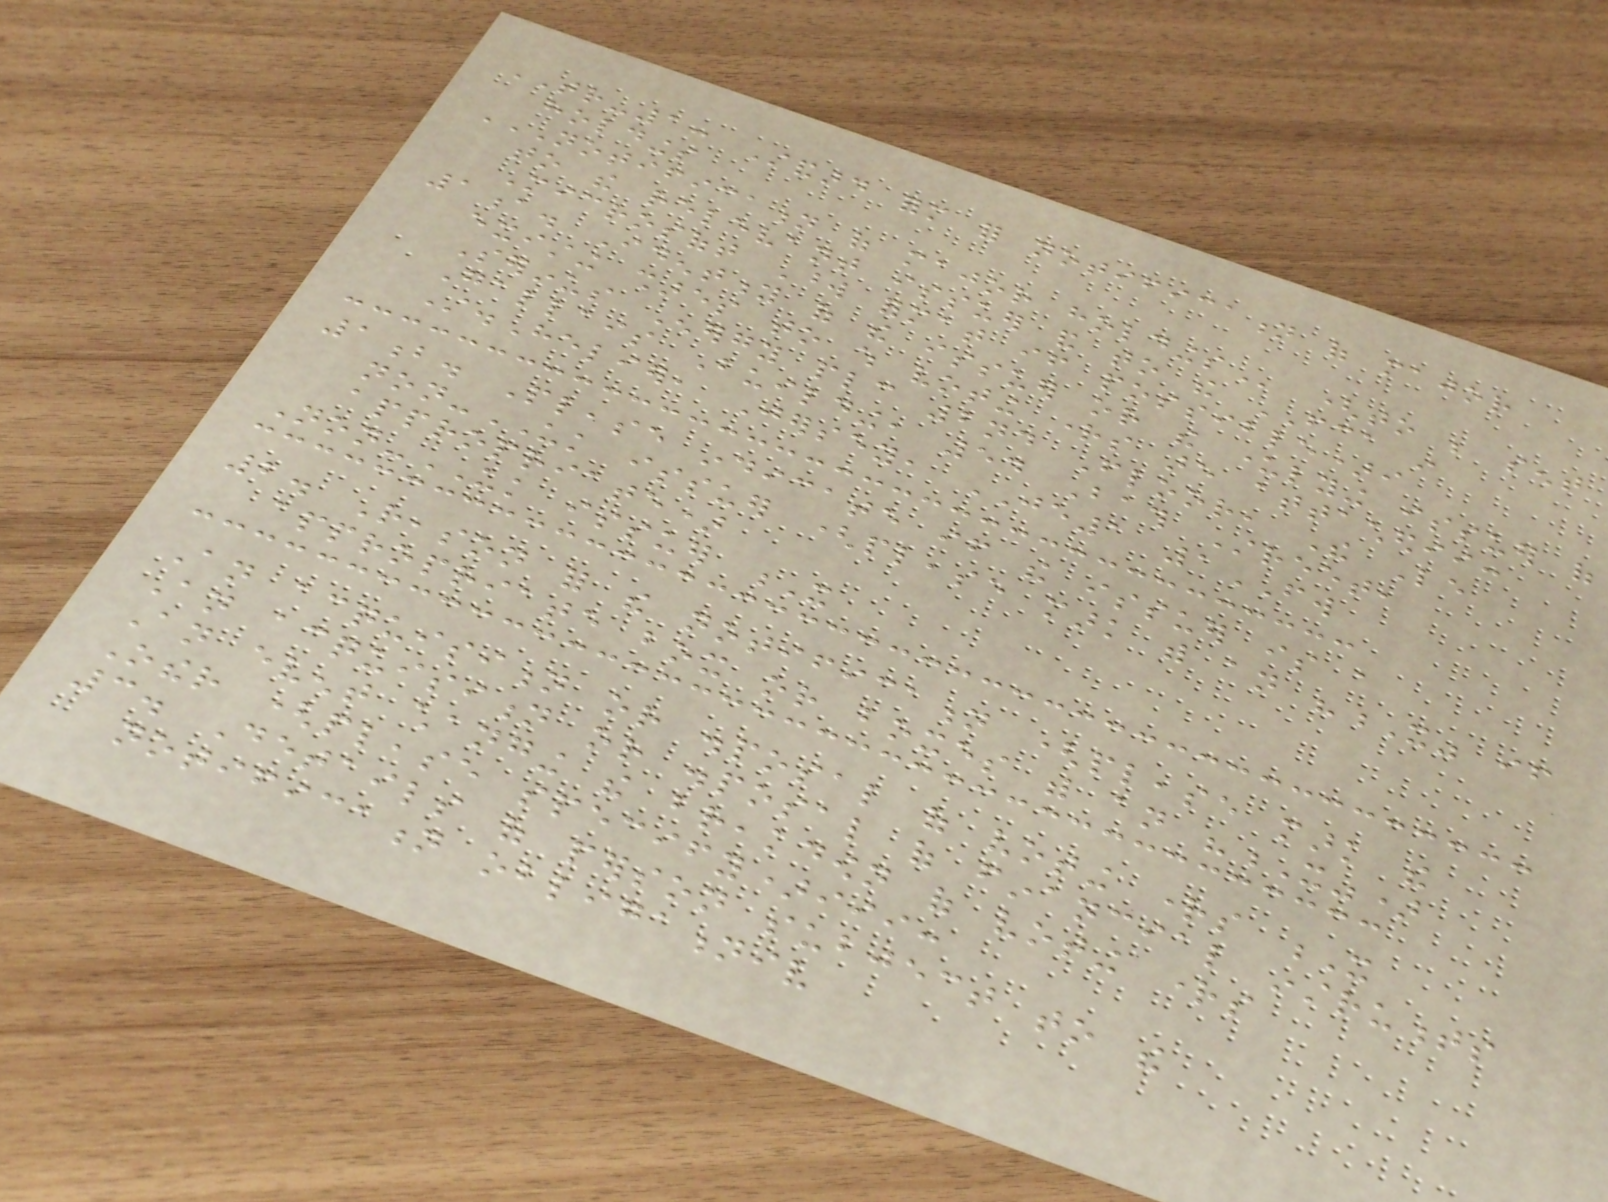TR-1: Standard form for notification of major
holdings
NOTIFICATION OF MAJOR HOLDINGS (to be sent
to the relevant issuer and to the FCA in
Microsoft Word format if possible)i
1a. Identity of the issuer or the underlying issuer of
existing shares to which voting rights are attachedii:
Serinus Energy plc 2nd Floor, The Le
Gallais Building, 54 Bath Street,
St.Helier, Jersey, JE1 1FW
1b. Please indicate if the issuer is a
non-UK issuer (please mark with an "X" if
appropriate)
Non-UK issuer X
2. Reason for the notification (please mark the
appropriate box or boxes with an "X")
An acquisition or disposal of voting rights X
An acquisition or disposal of financial instruments
An event changing the breakdown of voting rights
Other (please specify)iii:
3. Details of person subject to the
notification obligationiv
